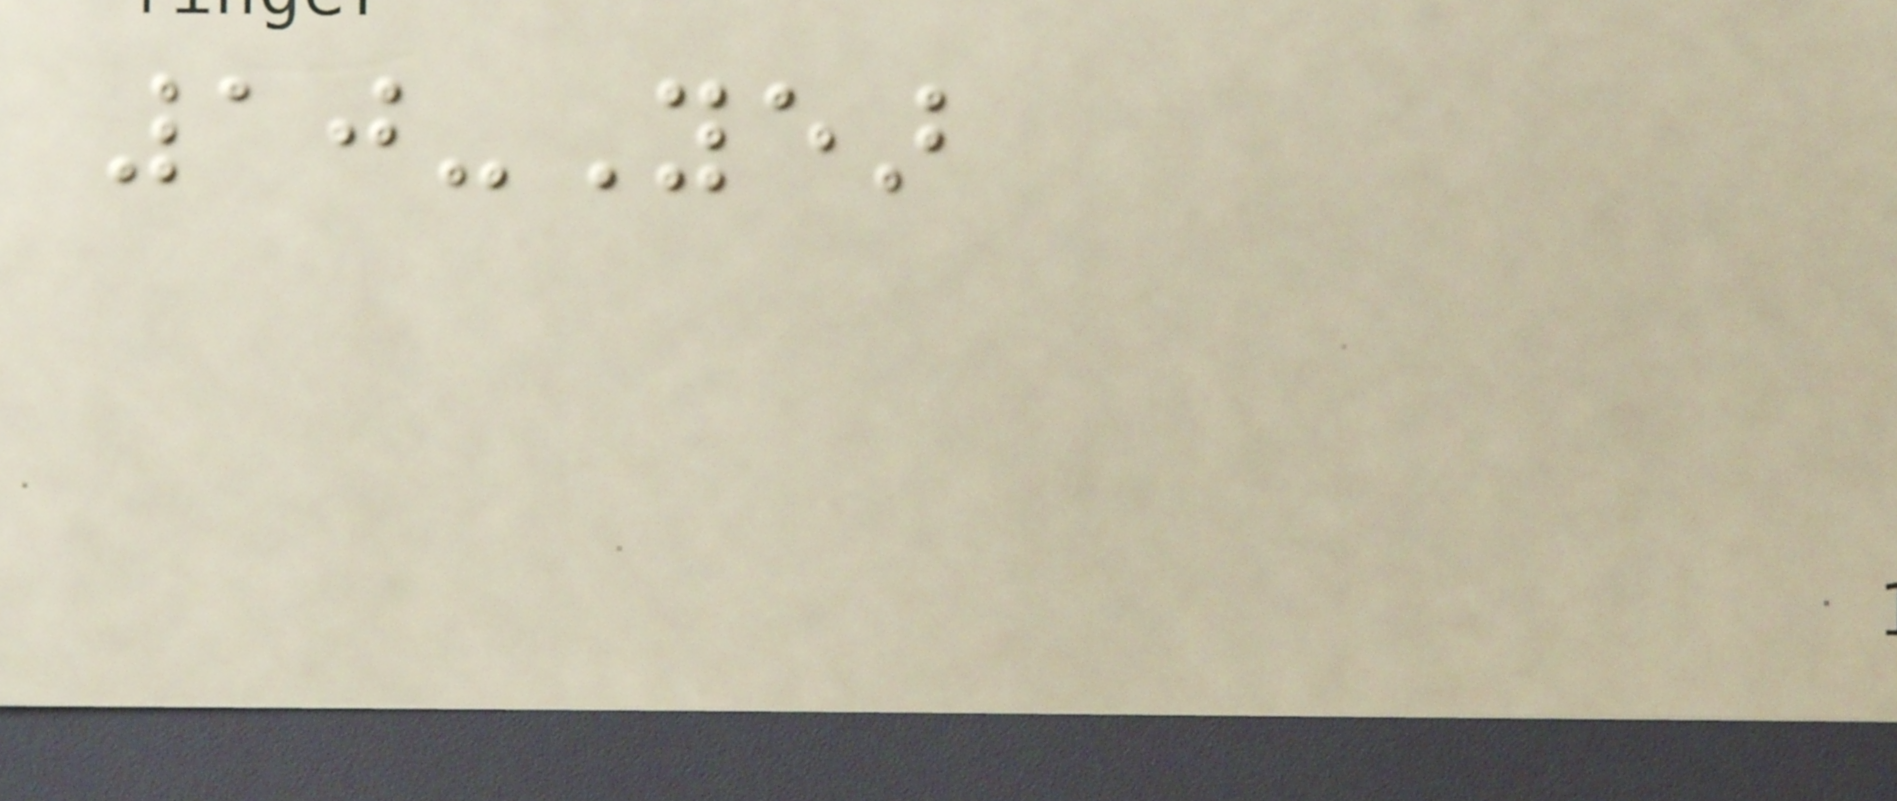10-Year
